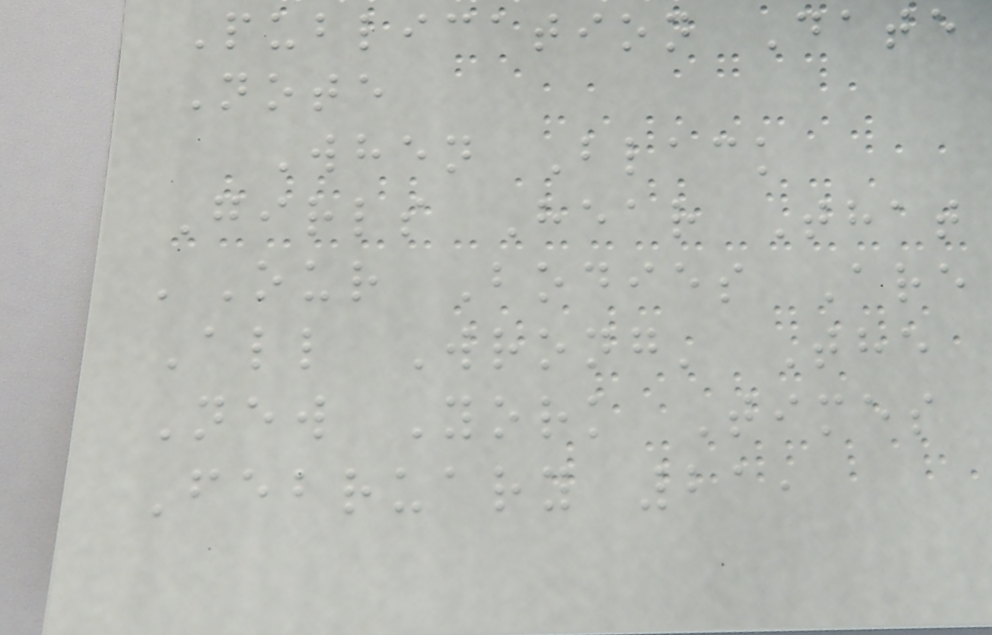Publication Date
Note
When Black
Girls Hear That
'Our Bodies Are
All Wrong' The
New York Times
February 21,
